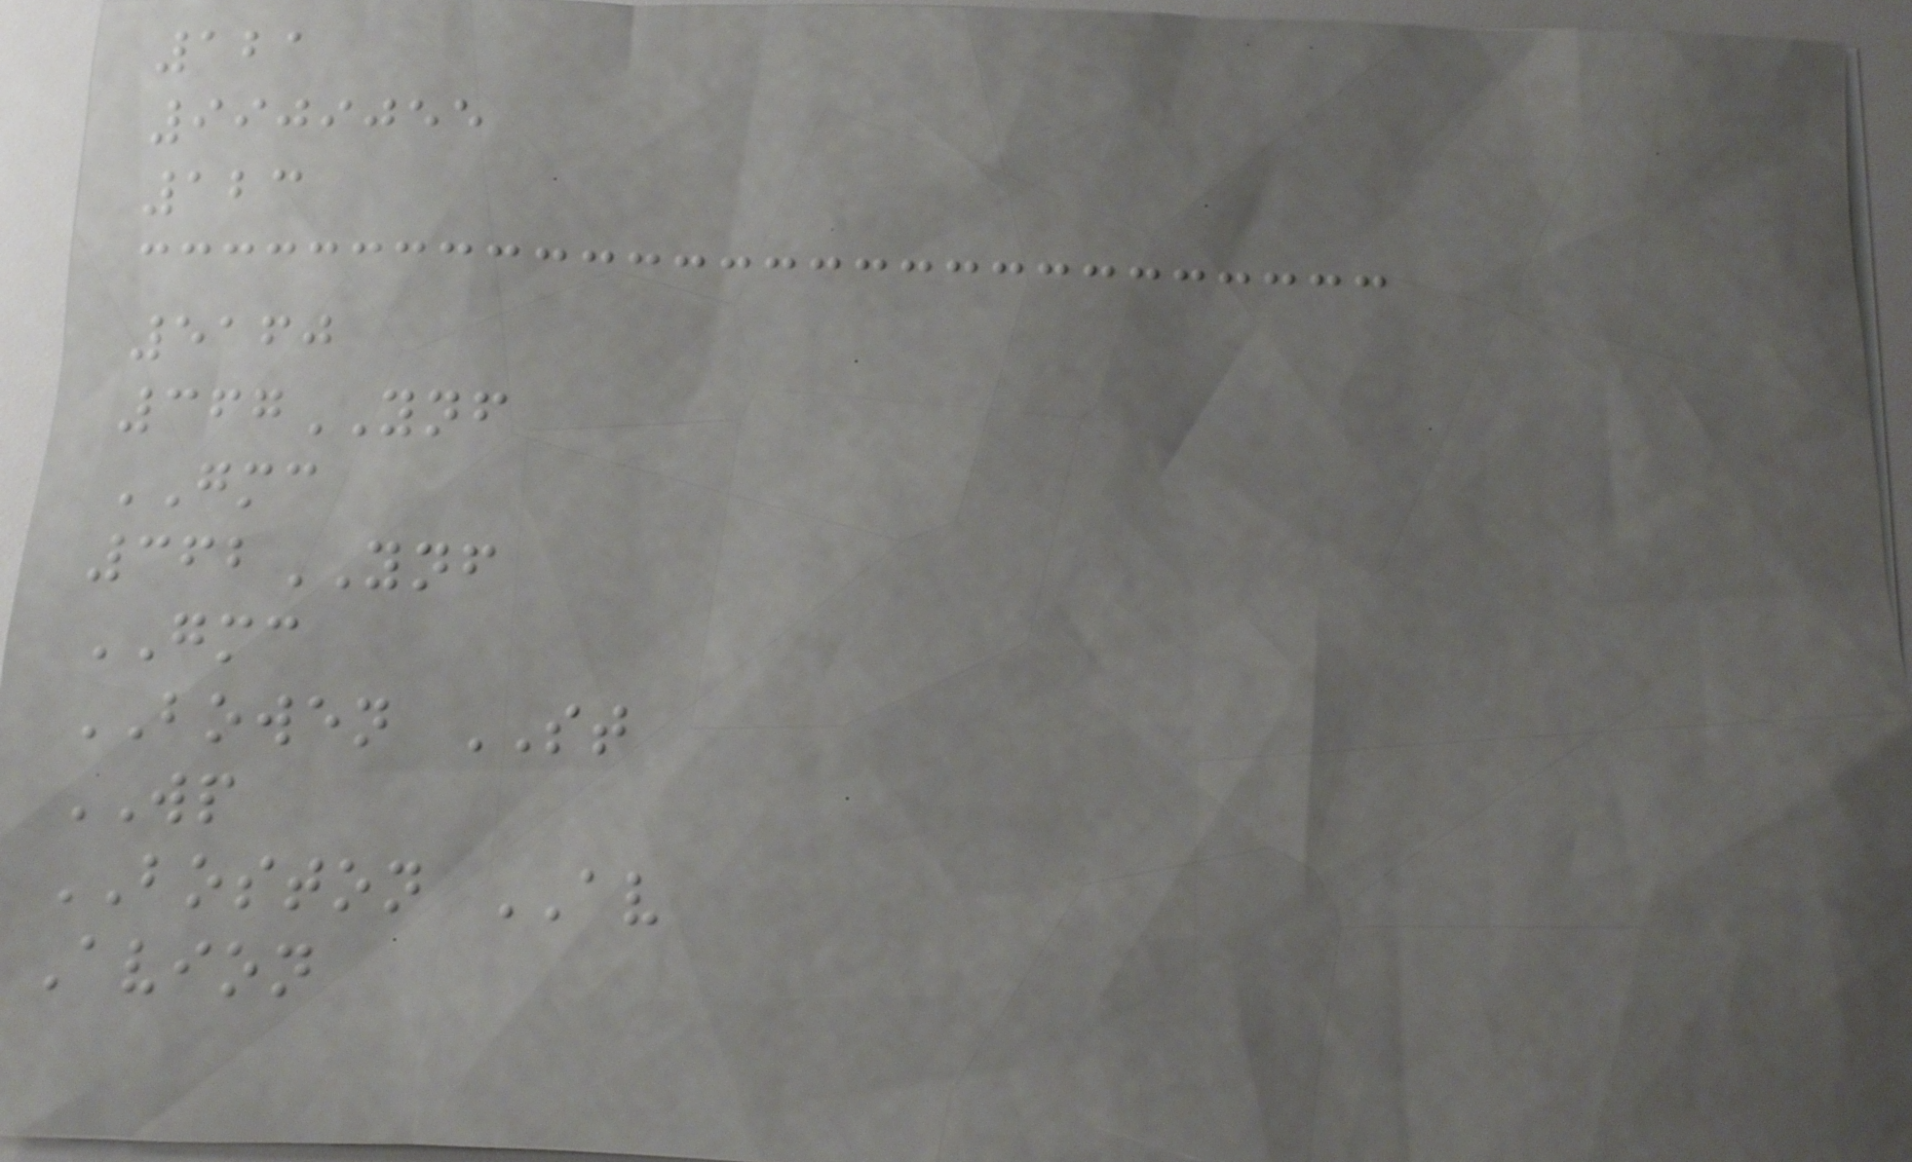121
9909055
123
5160
367YNF
GMC
362YNF
GMC
BOWEN ST
WP
BOSTON AV
Avion
